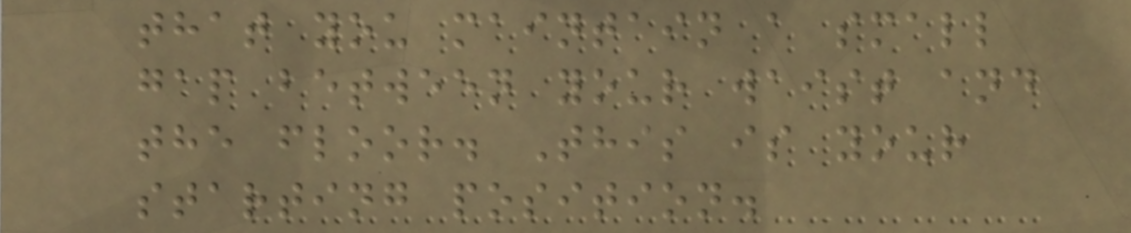that you maintain a small
gap between your waist and
the floor. This is your
starting position.
